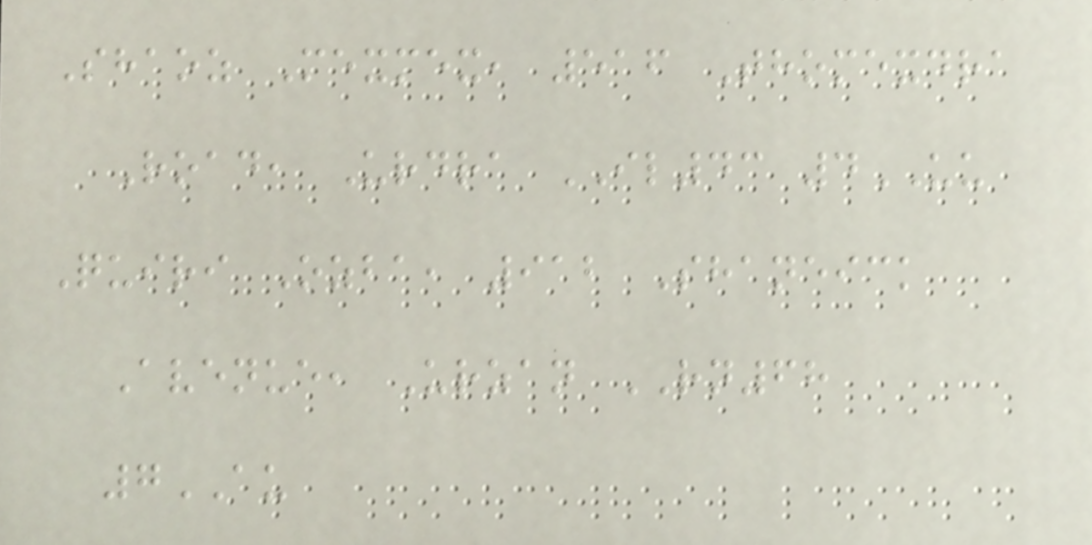Shaoz Mexmex, 516 Thomexdra
Road, Urdra IL43 4UU
Quiri Ozba, 912 Shaneick
Avenue, Urzan RN68
7AU
